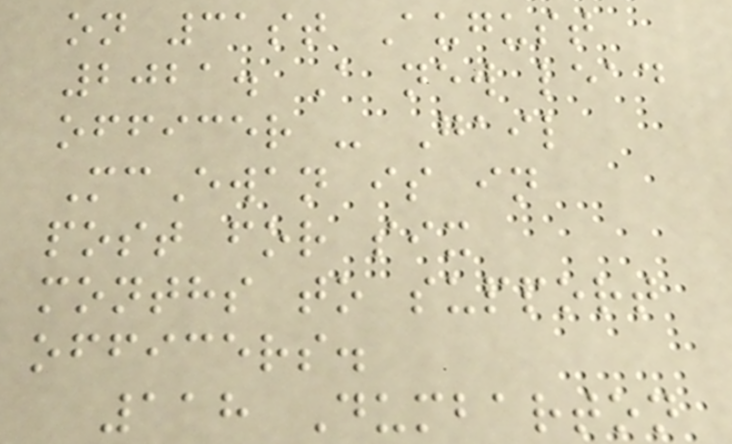on 31st August
2021. A new lead
officer - Gail
McEwan is in
post for six
months to support
officers.
118 Dumbarton
